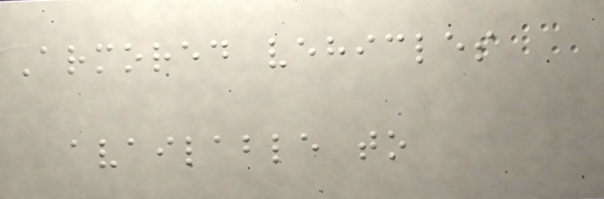Armored vehicles
available to
